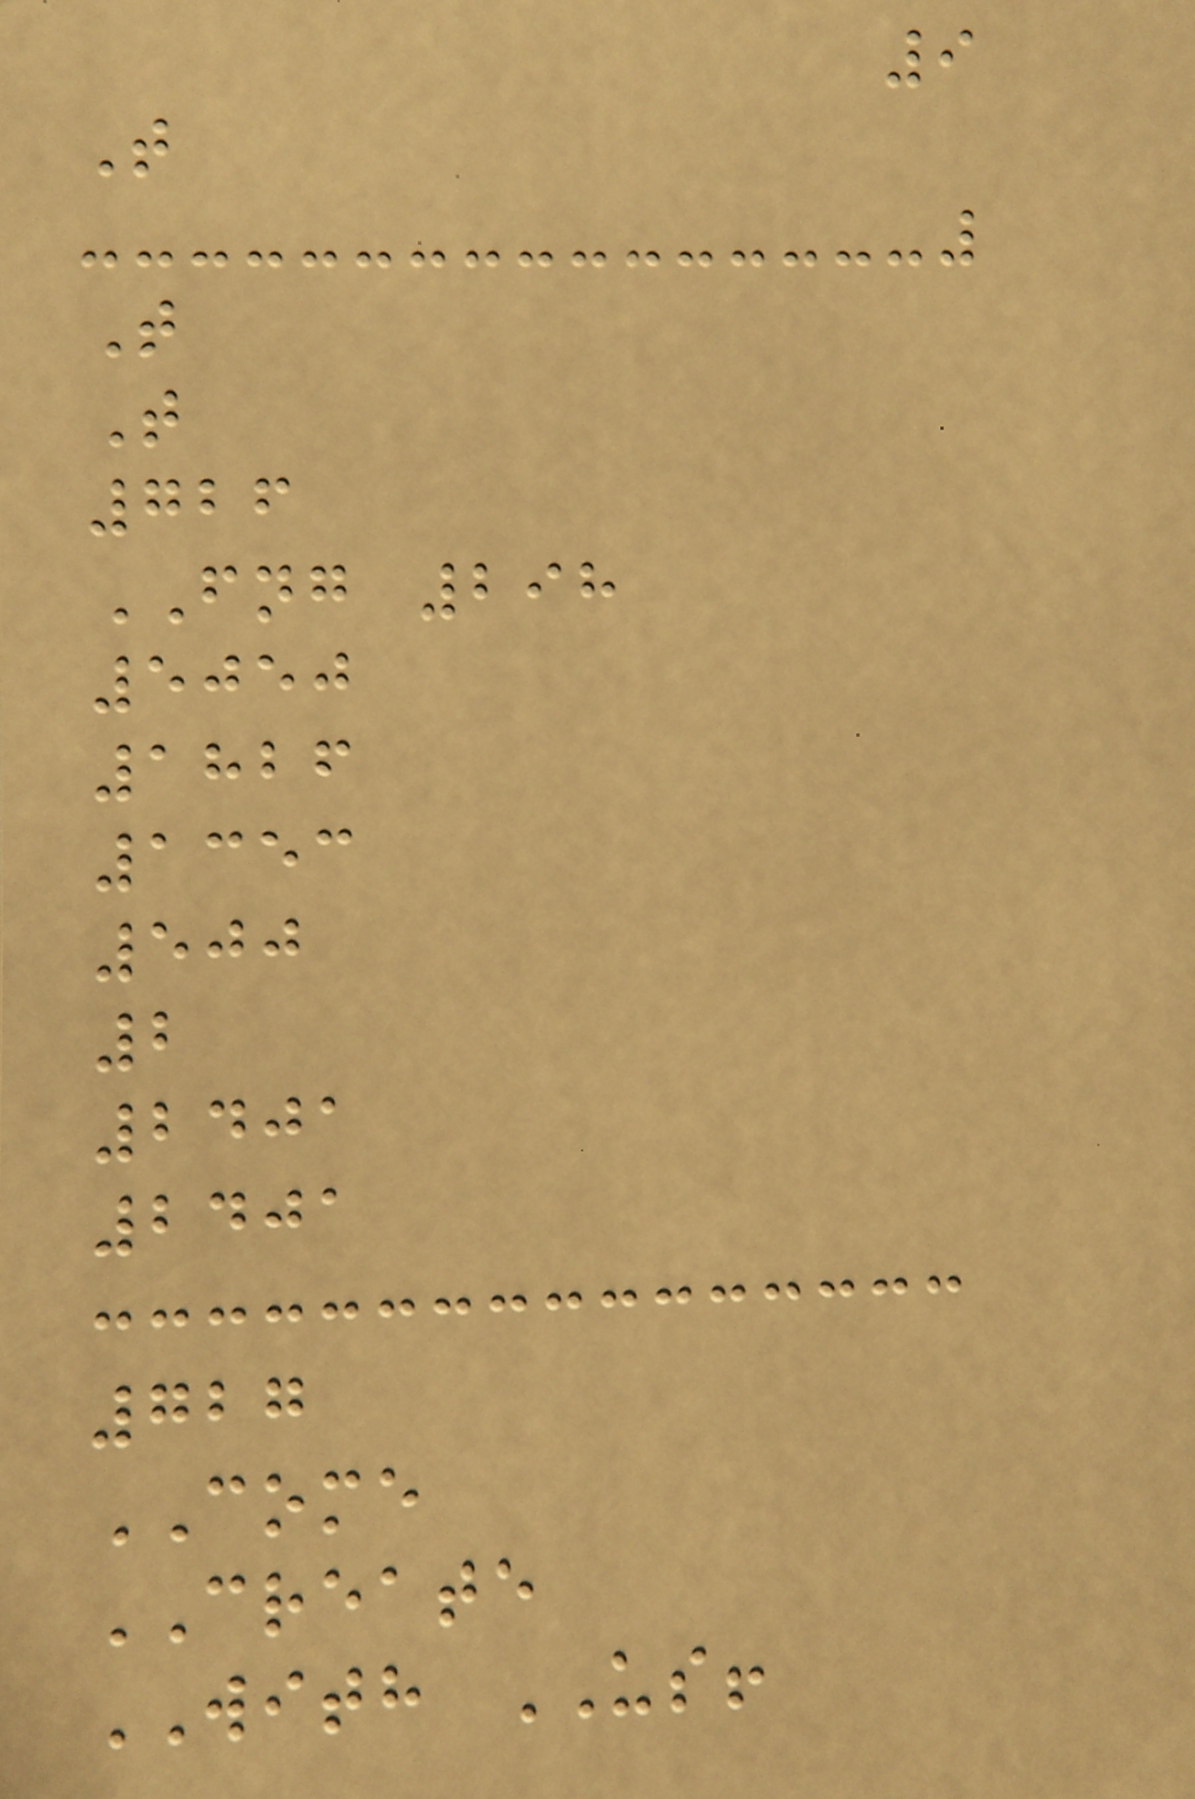9
T
T
T
726
FNG 298
5050
1826
1353
500
2
2401
2401
727
COME
CREATE
WITH US!
